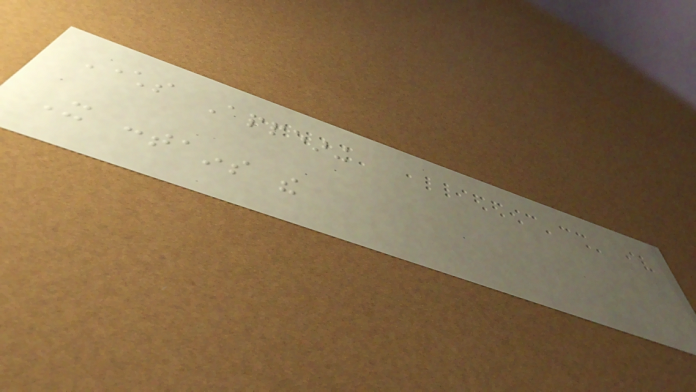Characters Appearing
It contains the
